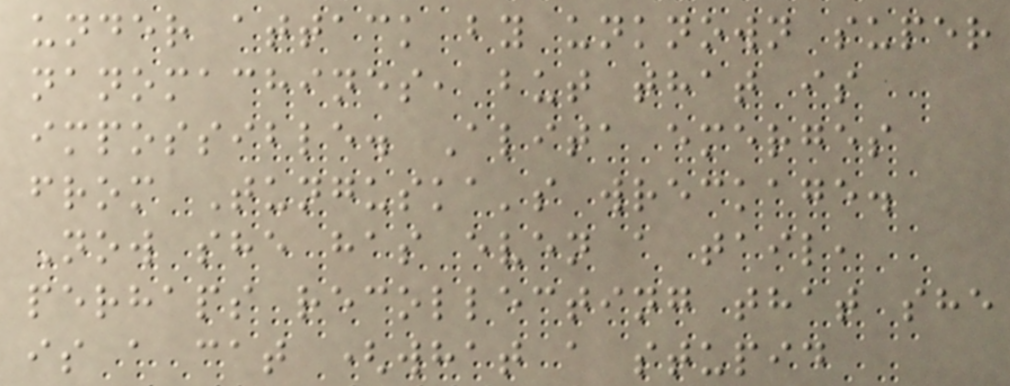under attack by unknown super
nanomachines, but that is
impossible. Alita emerges
from Tunguska's wreckage.
Now she has even a tail,
perhaps recollecting that she
is a cat (what a stupid
